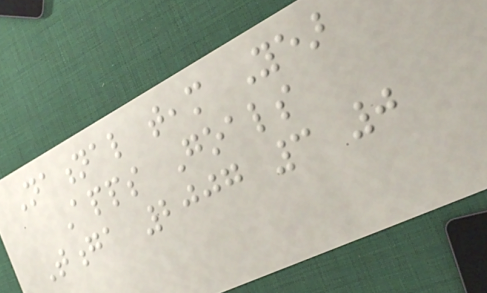National team Year
Apps Goals
Tonga 2007 3 0
